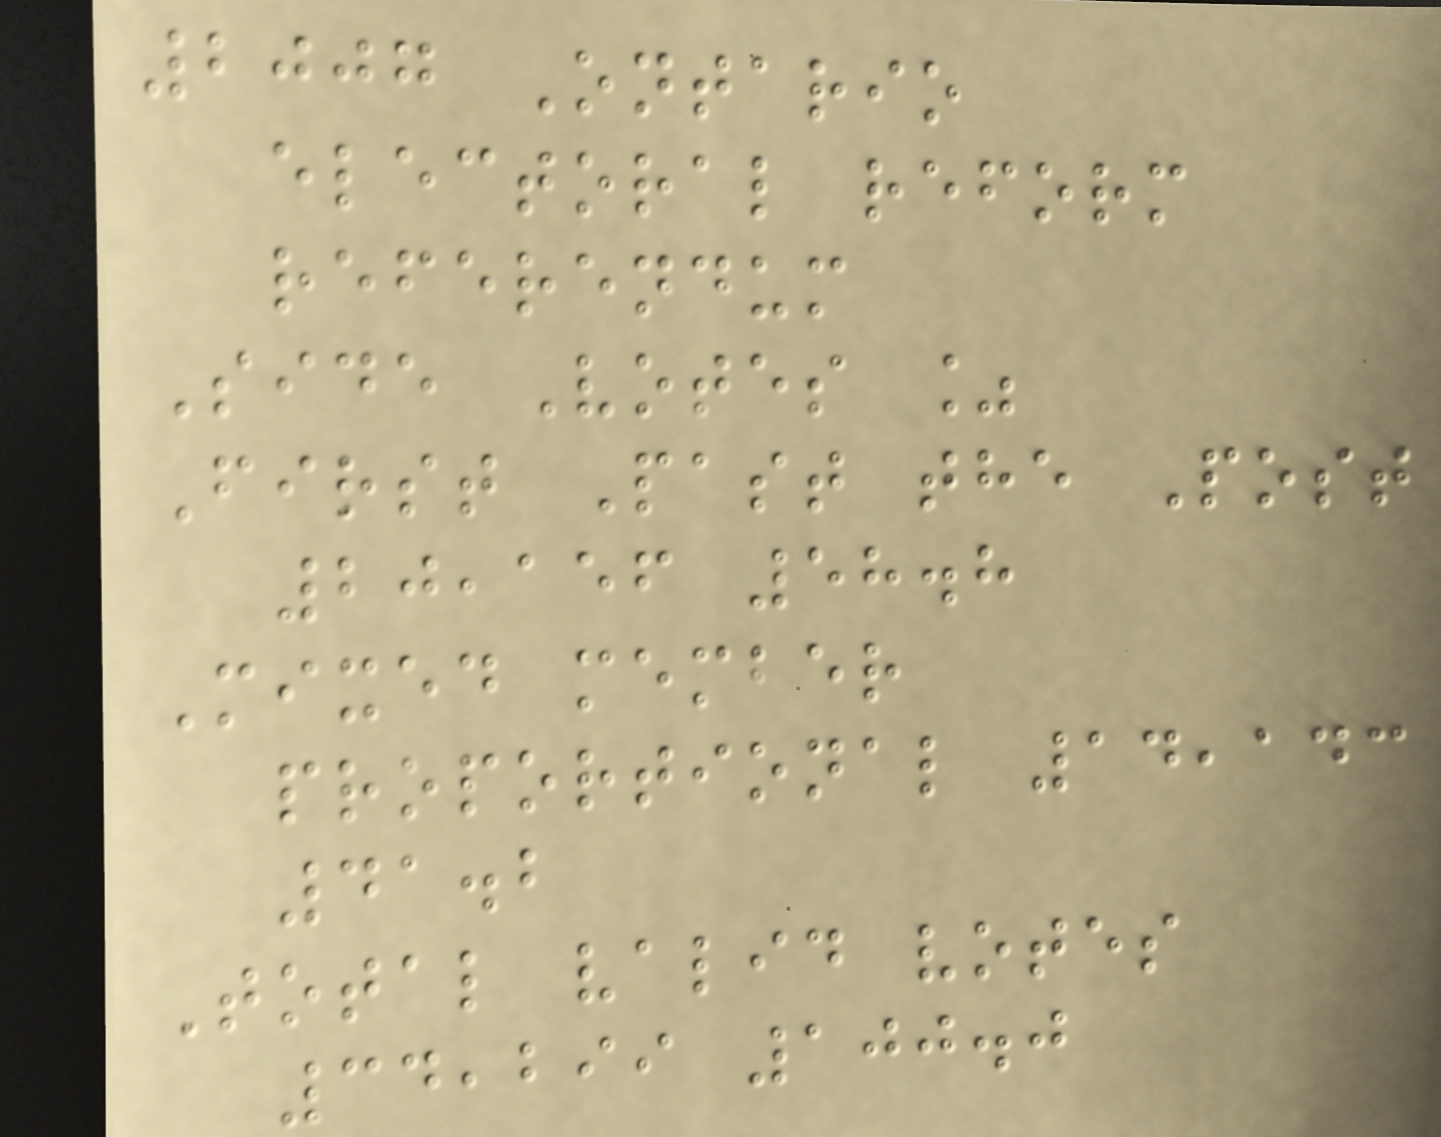2007 Ontario
electoral reform
referendum
Side Votes %
First Past the Post
20,156 58.8
Mixed member
proportional 14,143
41.2
Total valid votes
34,299 100.0
